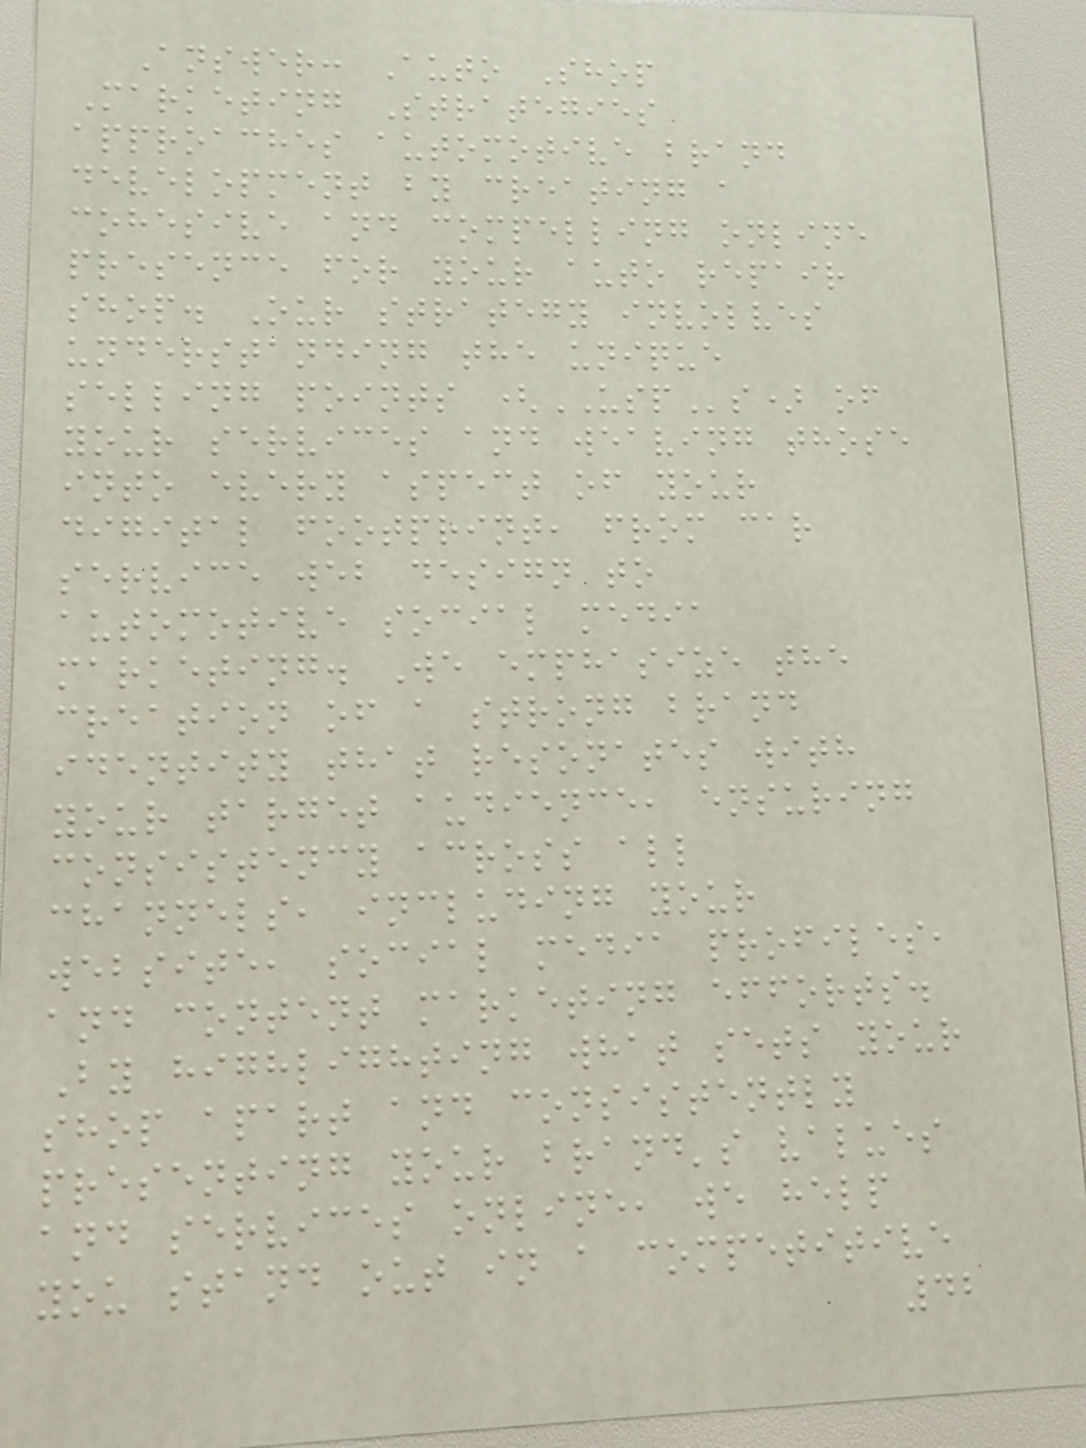Answer: Auto Shop
Marketing Strategies
approaches automotive brand
development by creating a
cohesive and compelling online
presence for your auto repair
shop. Our strategy involves
understanding the unique
selling points (USPs) of
your services and weaving those
into every aspect of your
digital footprint, from car
service web design to
automotive social media
marketing. We emphasize the
creation of a strong brand
identity that resonates with
your target audience, ensuring
consistency across all
channels, including your
website, social media profiles,
and content marketing efforts.
By highlighting what sets your
shop apart and consistently
presenting your brand's values
and services online, we help
you stand out in a competitive
42
